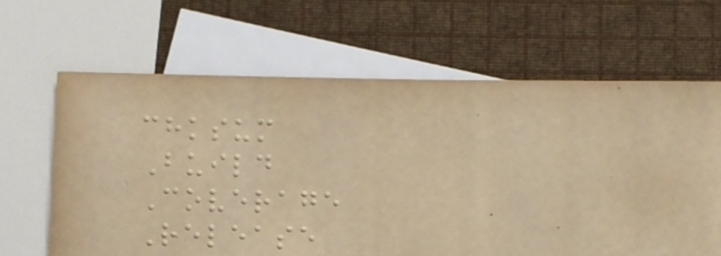chksum
Build
Coverage
Release
